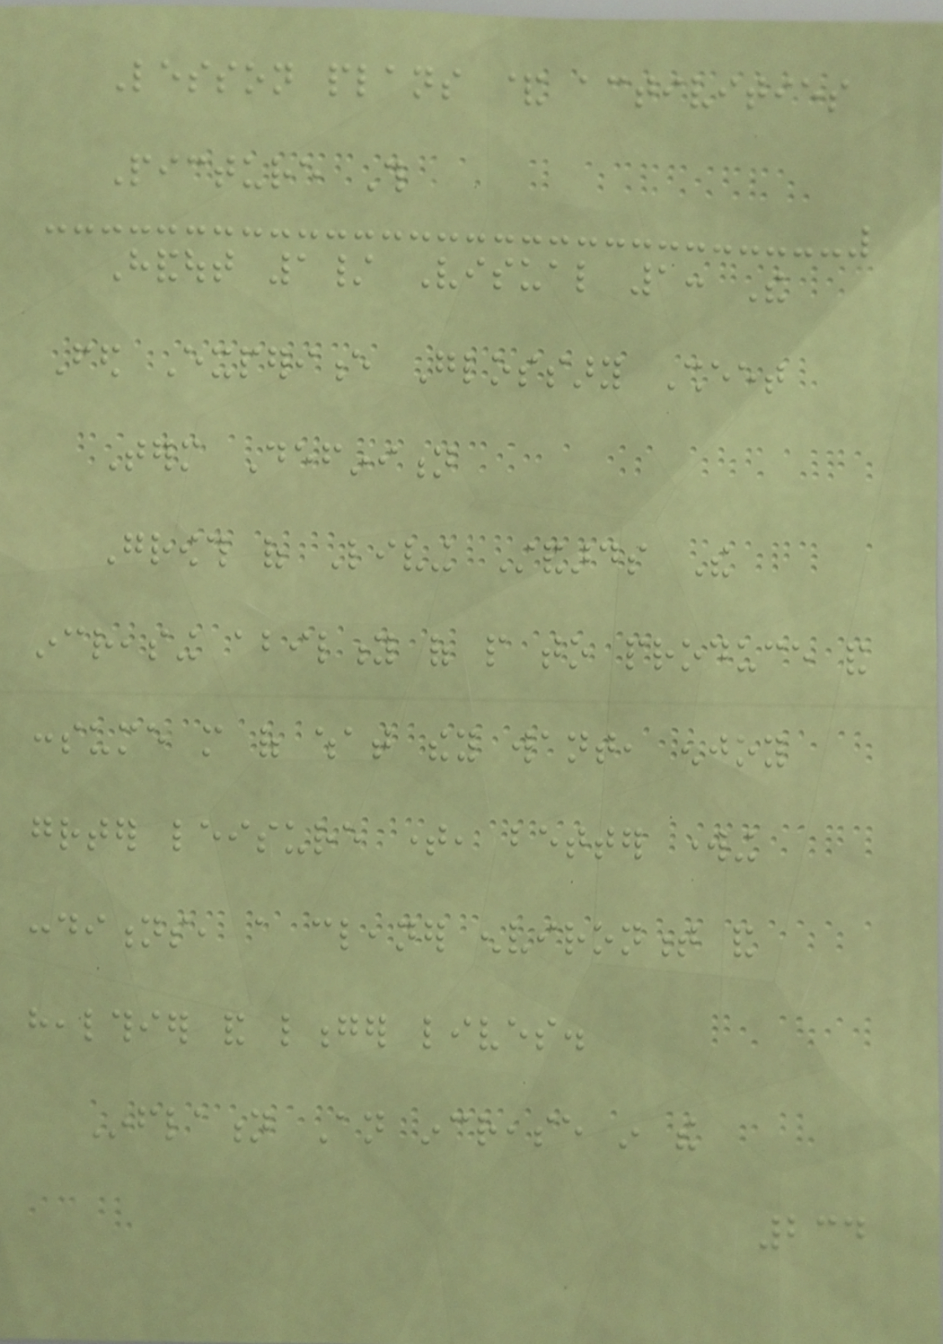Lesson plans & activities
Picture This
Handout 1/ Visual 1: The
Fed Experience Glossary Sheet
Term Definition
Growth of Living Standards The
increasing ability of people to produce and
consume more of what they want, enjoy
greater leisure time, better working
conditions, a cleaner environment and
healthier and longer lives.
Inflation An increase in the
234
